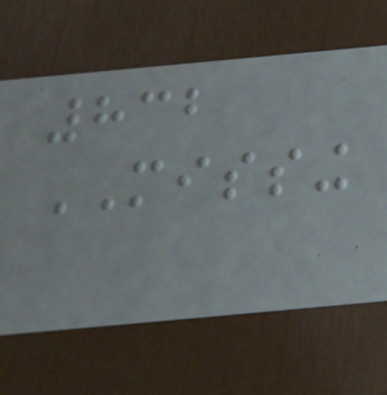832
MISSING
